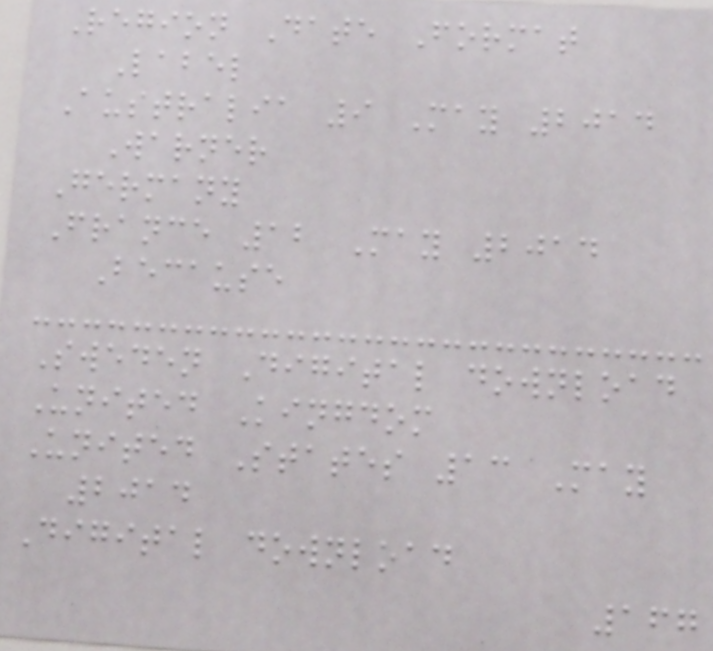Region Date Format
Label
Australia 9 May 2014
Warner
Germany
France 12 May 2014
Because
Sweden Digital download
United Kingdom
United States 13 May
2014
Digital download
167
